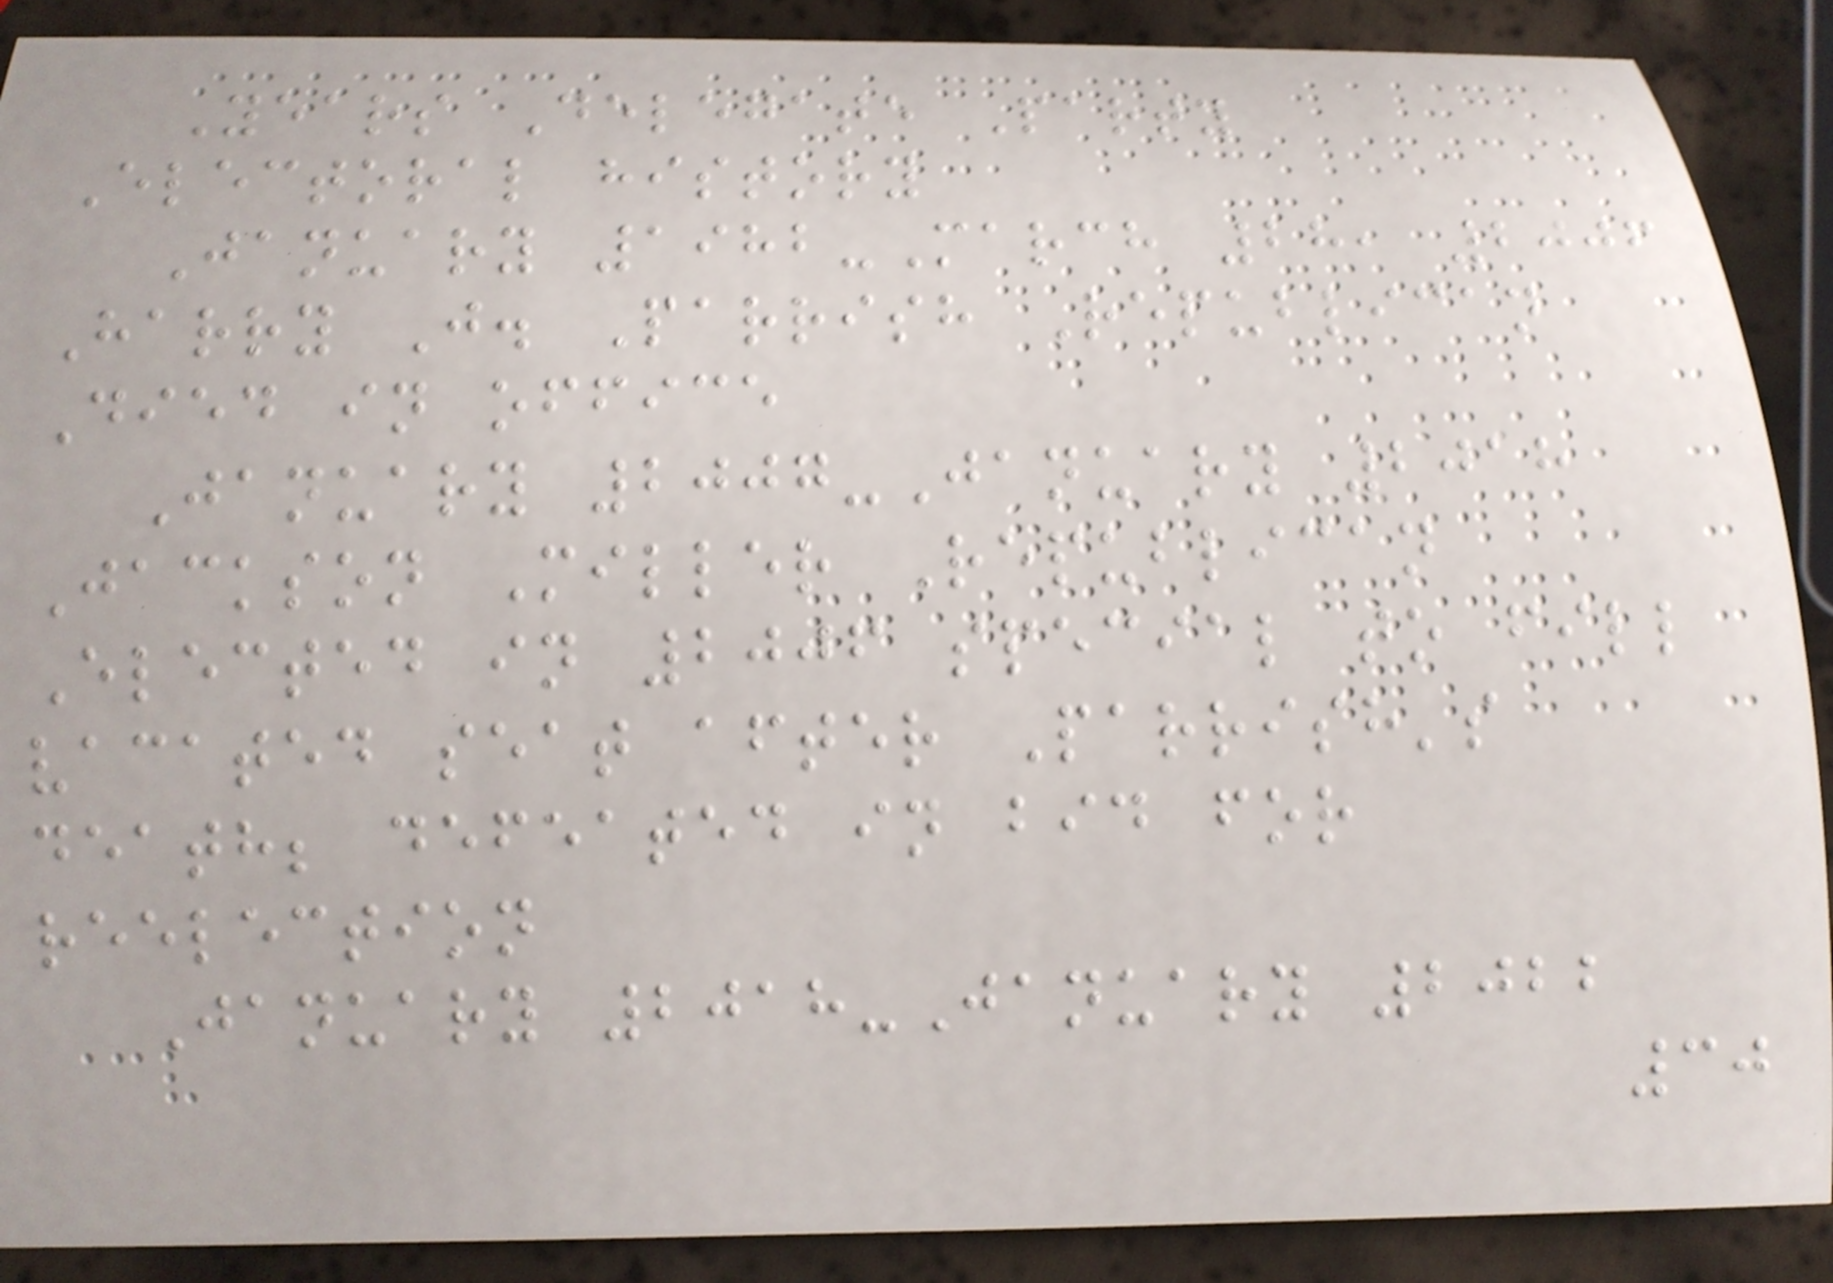Years Delegate Party
Electoral history
January 1982-March 28, 2006
Harry J. Parrish Republican
Died in office
January 2007-January 2018
Jackson Miller Republican
Elected in 2006 special to fill
vacated seat after Parrish's
death; defeated in bid for
reelection
January 2018-January 2022
30
